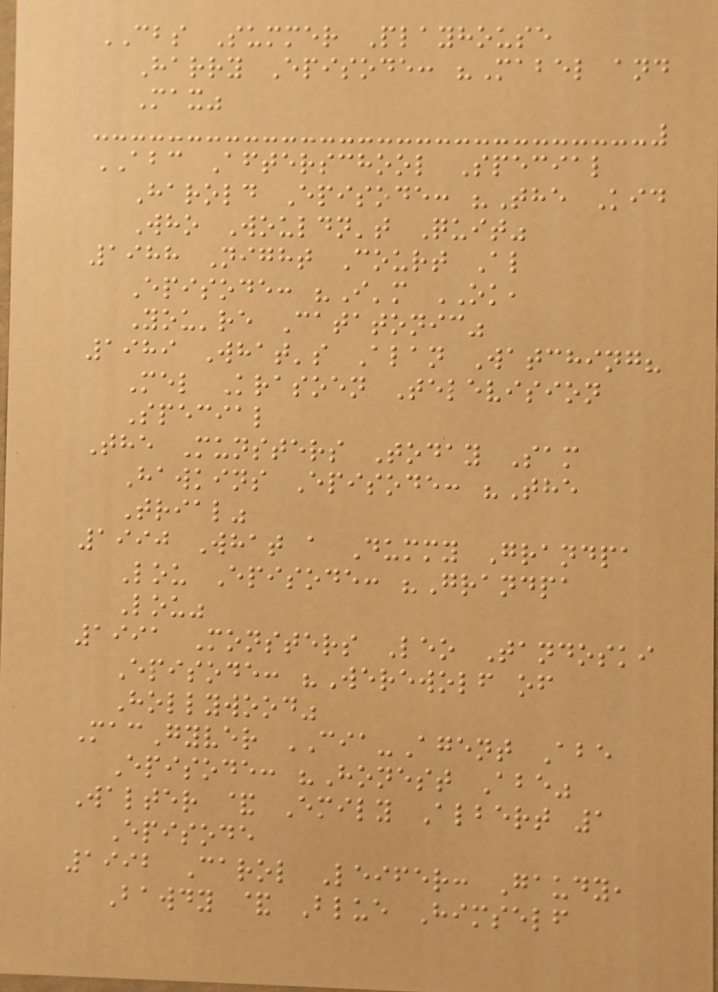CBS Summer Playhouse
Harry Episode: "Mabel and
Max"
ABC Afterschool Special
Harold Episode: "The Kid
Who Wouldn't Quit"
1988 Night Court Al
Episode: "I'm OK,
You're Catatonic"
1989 What's Alan Watching?
Mel Krasoen Television
Special
The Munsters Today Sam
Hawkins Episode: "The
Trial"
1990 What a Dummy Grandpa
Lou Episode: "Grandpa
Lou"
1991 Monsters Leo Tandoski
Episode: "Werewolf of
Hollywood"
MacGyver CIA-Agent Abe
Episode: "Honest Abe"
Walter & Emily Albert 1
Episode
1992 Carol Leifer: Gaudy,
Bawdy & Blue Himself
